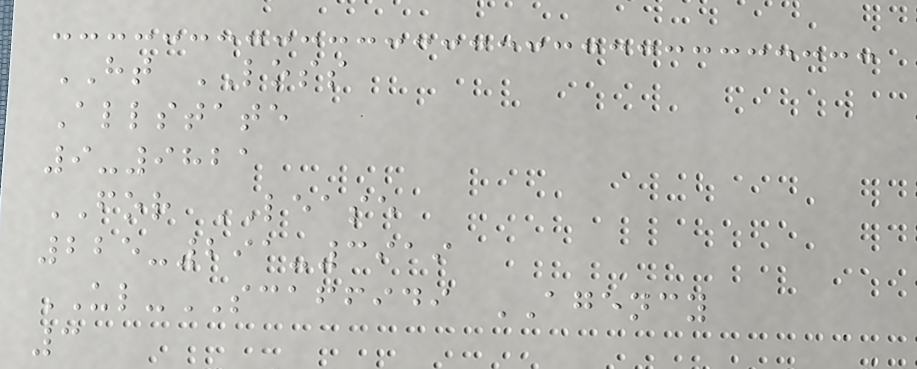HT LOSS
Allstate
9-9821
FOR LEASE
225-291-3919
UL-SCAFFIDI AGENCY
3
